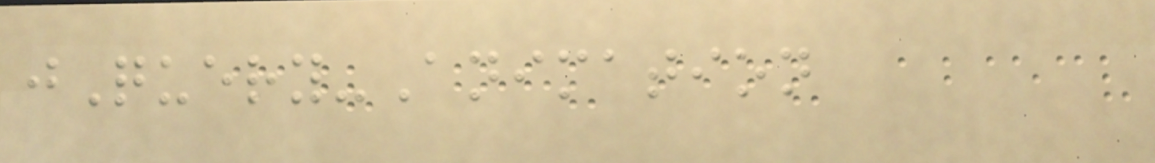jQuery-Animation
